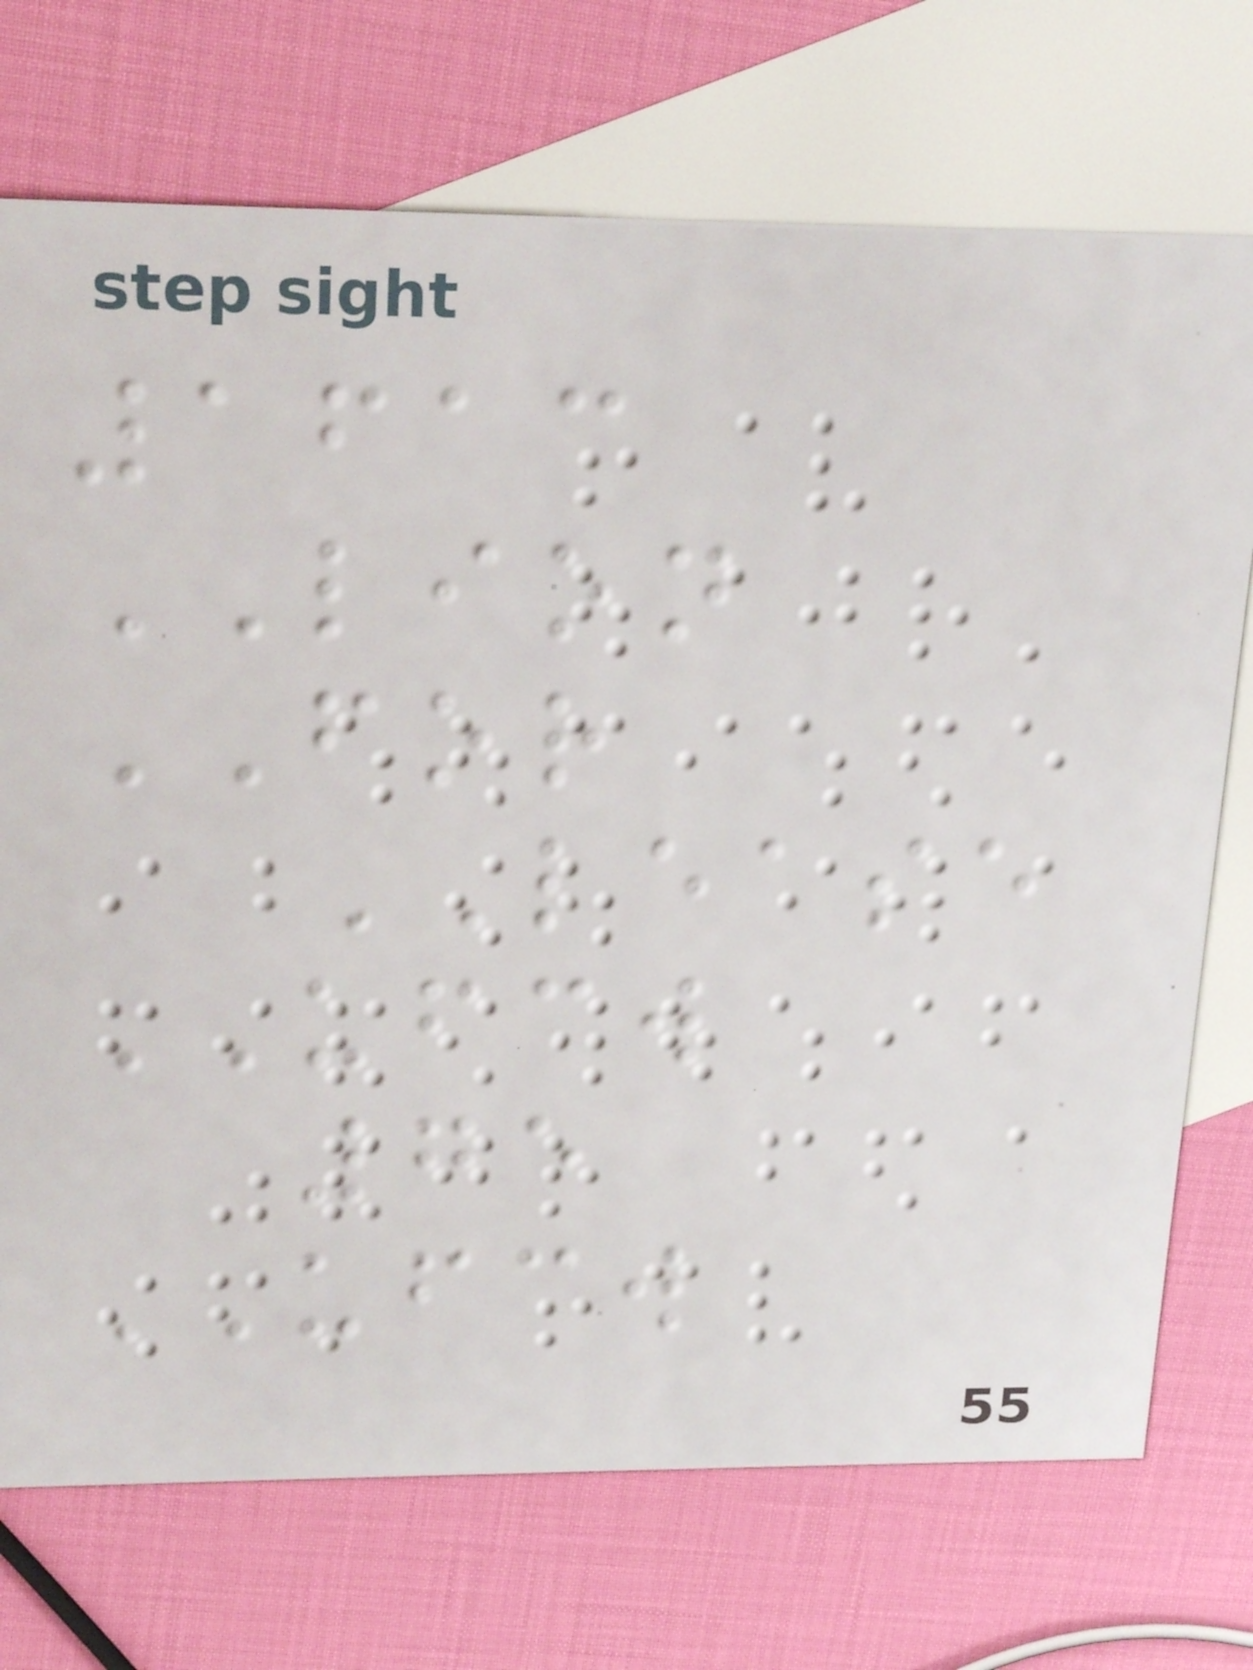1613
LION
FOR
LEASE
UFCW
75
UFCW
